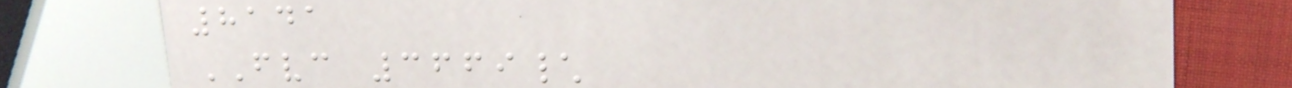8141
FVC 3669\
